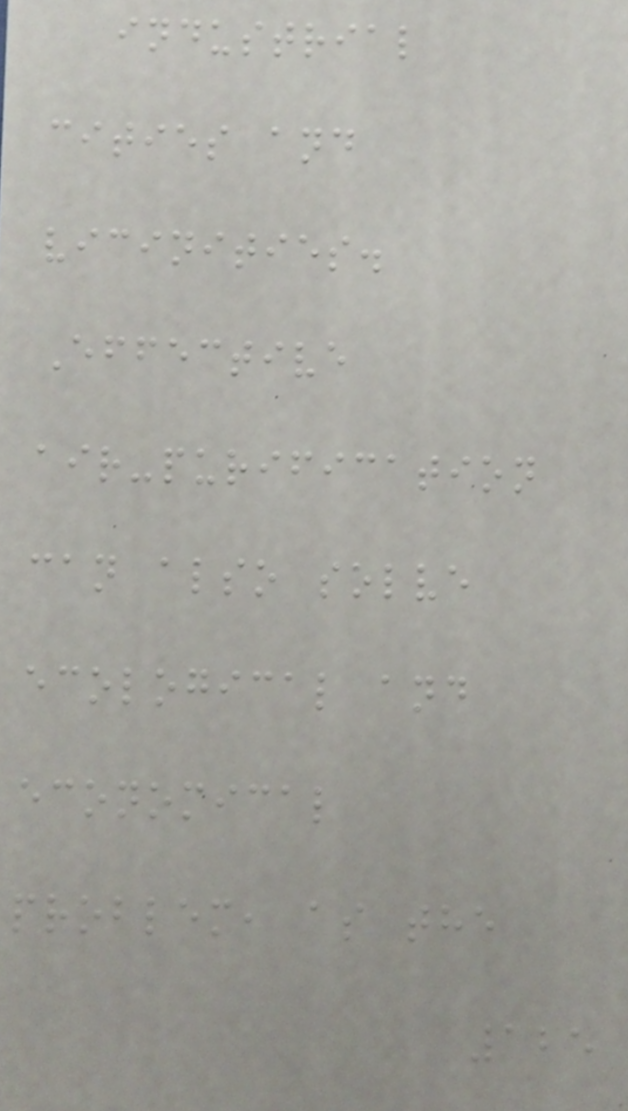industrial
cities and
vicinities.
Effective
air-purification
can also solve
ecological and
economical
problem, as the
125
